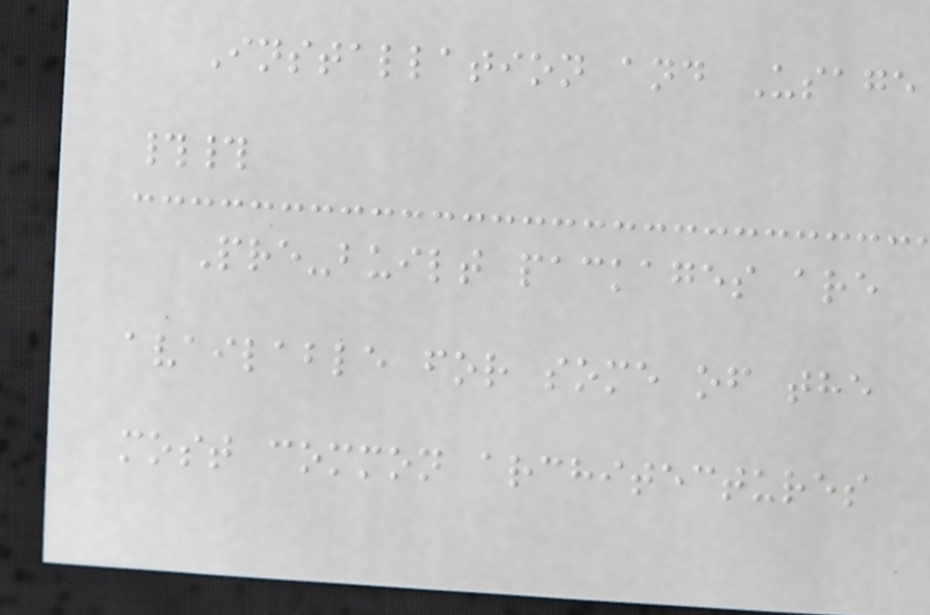Installation and Usage
##
Pre-built packages are
available for some of the
most common architectures
